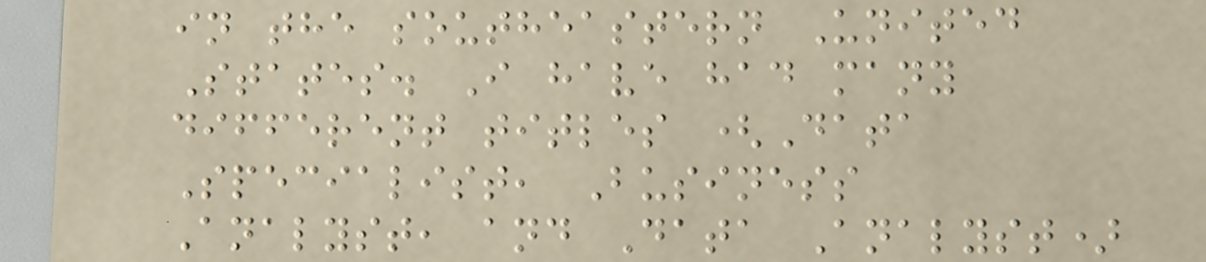in the southeastern United
States. I have had many
different titles (Data
Specialist, Business
Analyst, and Data Analyst)
